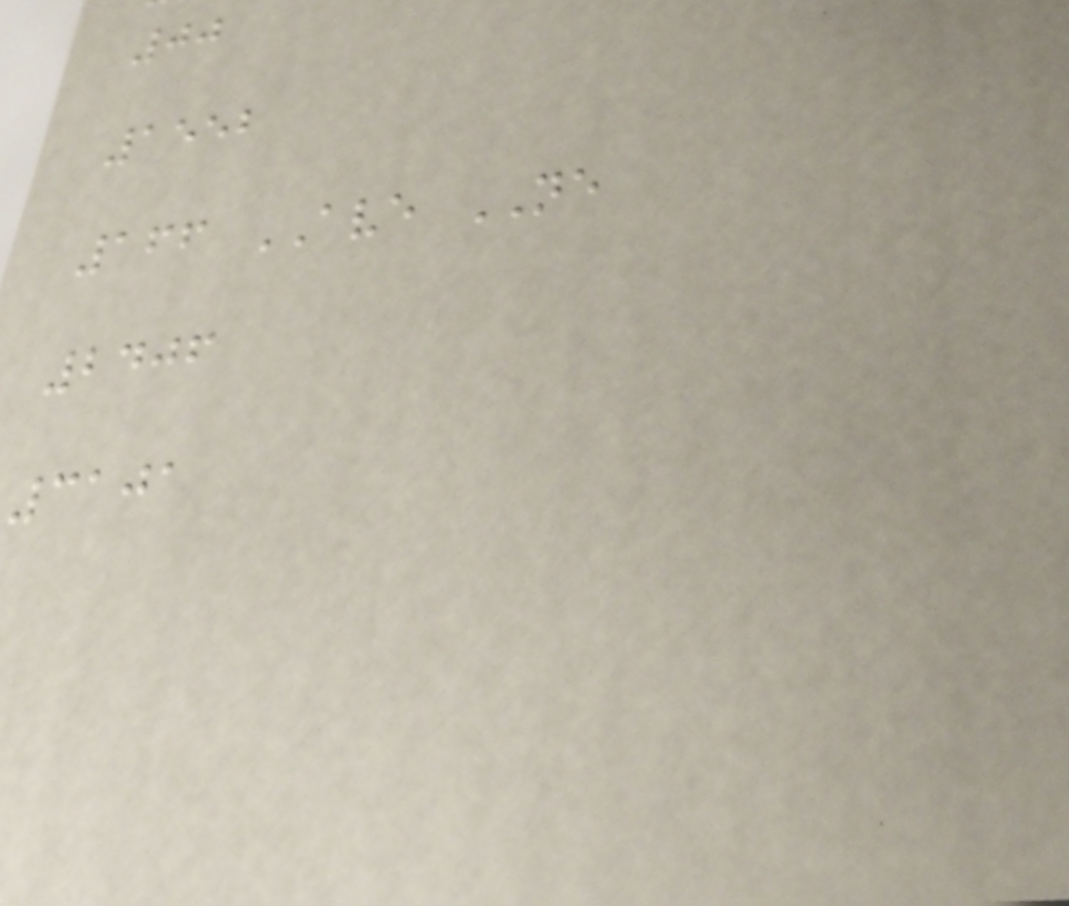00
1552
166 AVE NE
2406
3101
